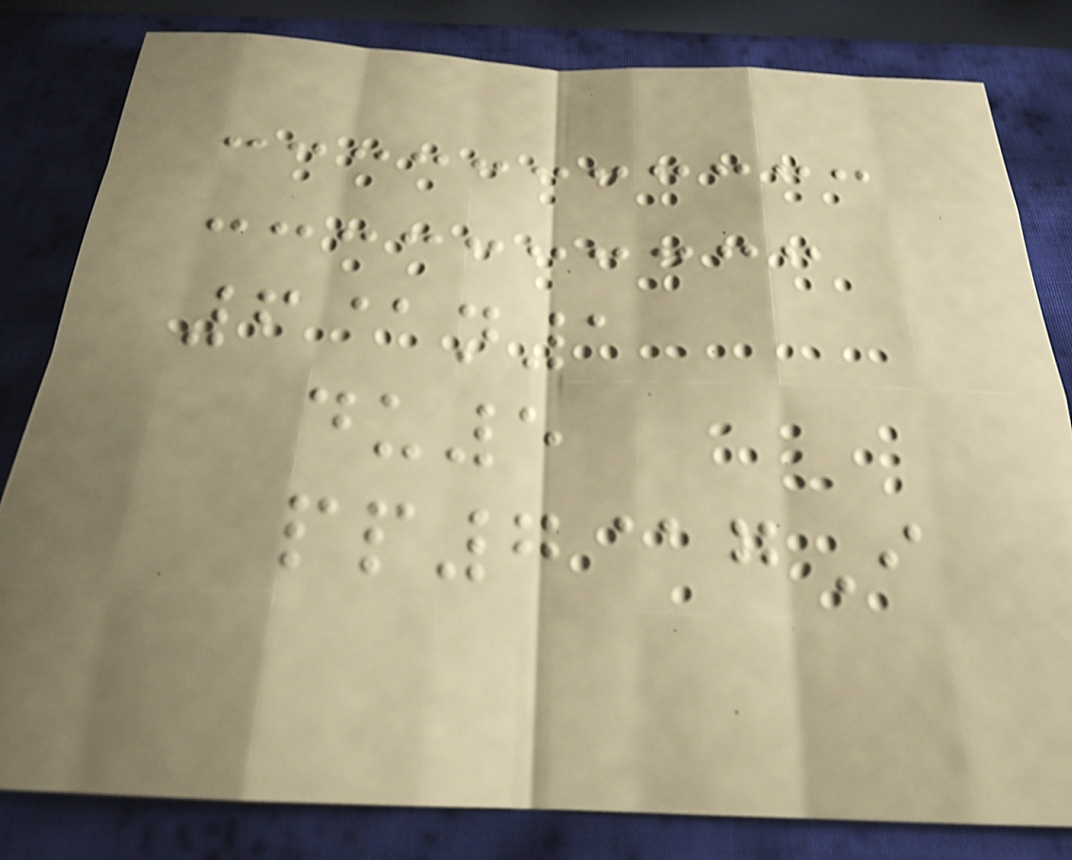6@n1
du5
pp7@gI
